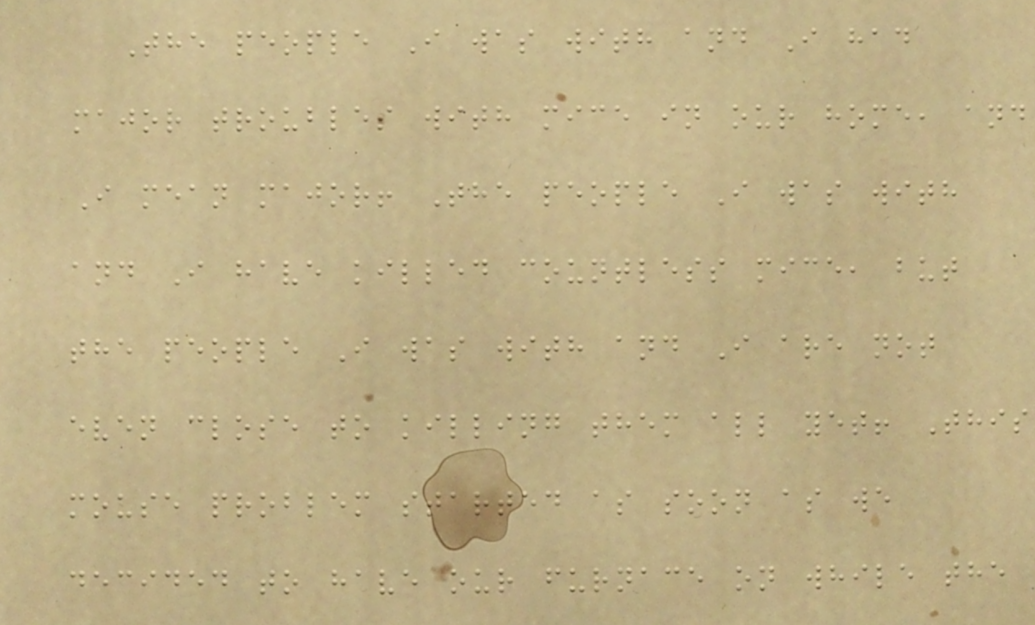The people I was with and I had
major troubles with mice in our home, and
I mean major! The people I was with
and I have killed countless mice, but
the people I was with and I are not
even close to killing them all yet! This
mouse problem started as soon as we
decided to have our furnace on while the
